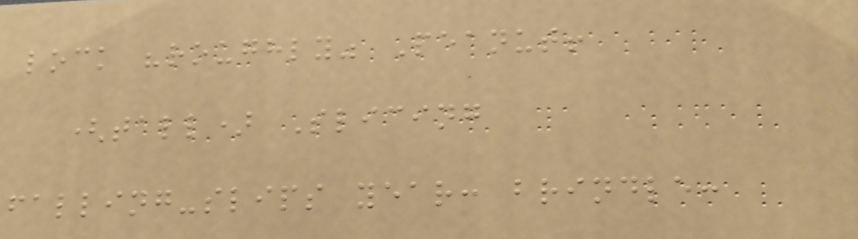lock "roughly" Peanut!
(tall) Slicing
falling-slips year: brindle:
